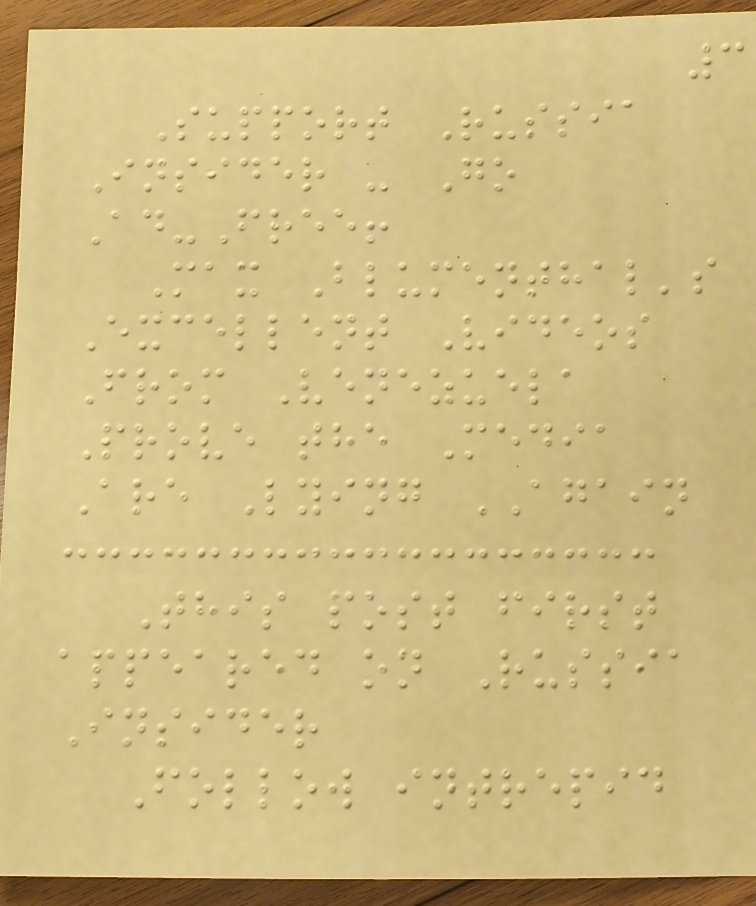3
Support Russia
Insider - Go
Ad-Free!
Max Blumenthal's
Excellent Videos
From Venezuela
Prove the Media
Are Lying AGAIN
This post first
appeared on Russia
Insider
Follow intrepid
